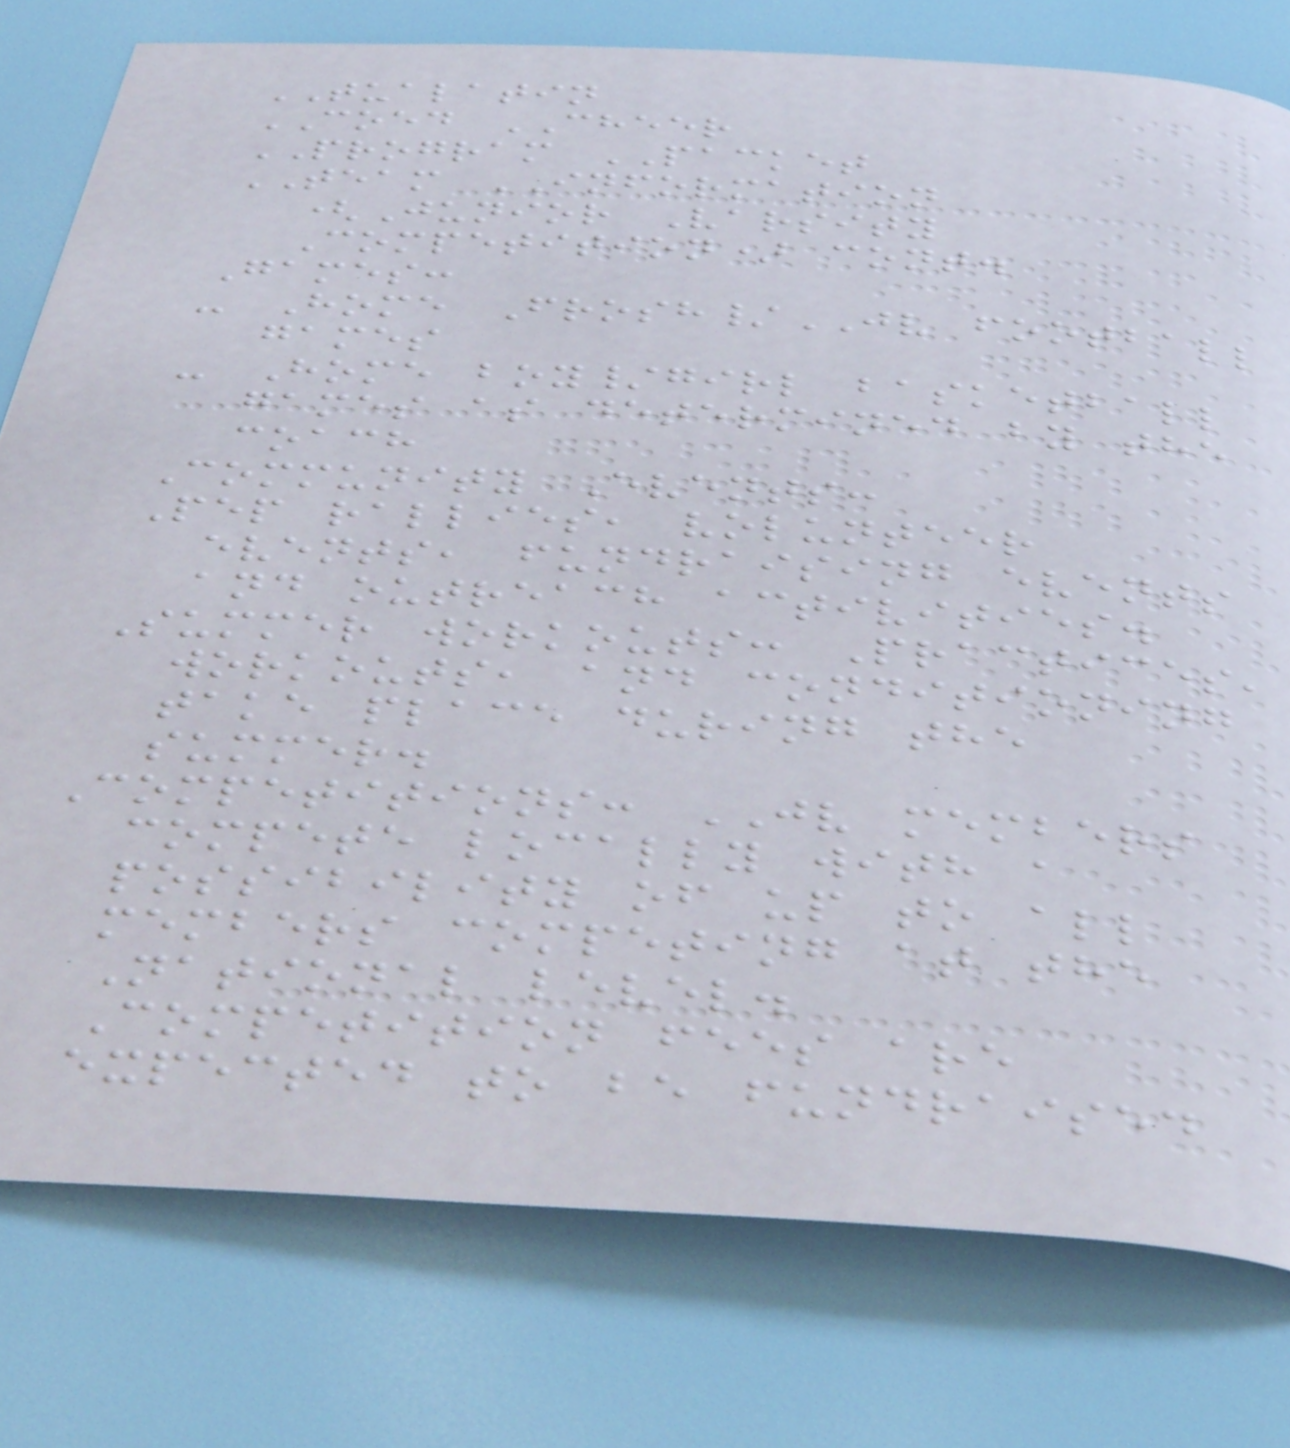TUALATIN
COED CHEER
PROGRAM PACKET
TEAM INFORMATION
(Junior Varsity
Competition) cont.
Games:
- Home Frosh/JV football
games
- Home boy/girl basketball
games as determined by the
coach
Community Events:
Pep rallies, volunteer
events, fundraising events
and outreach activities.
Summer workouts: Practices,
workouts, and conditioning
take place during the
summer.
Competitions: JV members
compete locally with a
possibility of up to all
members competing at the
National level.
Competition fees are
expected to be fundraised
